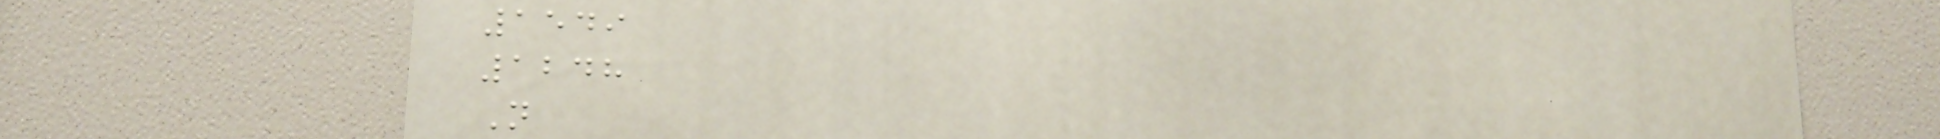1549
1248
N
